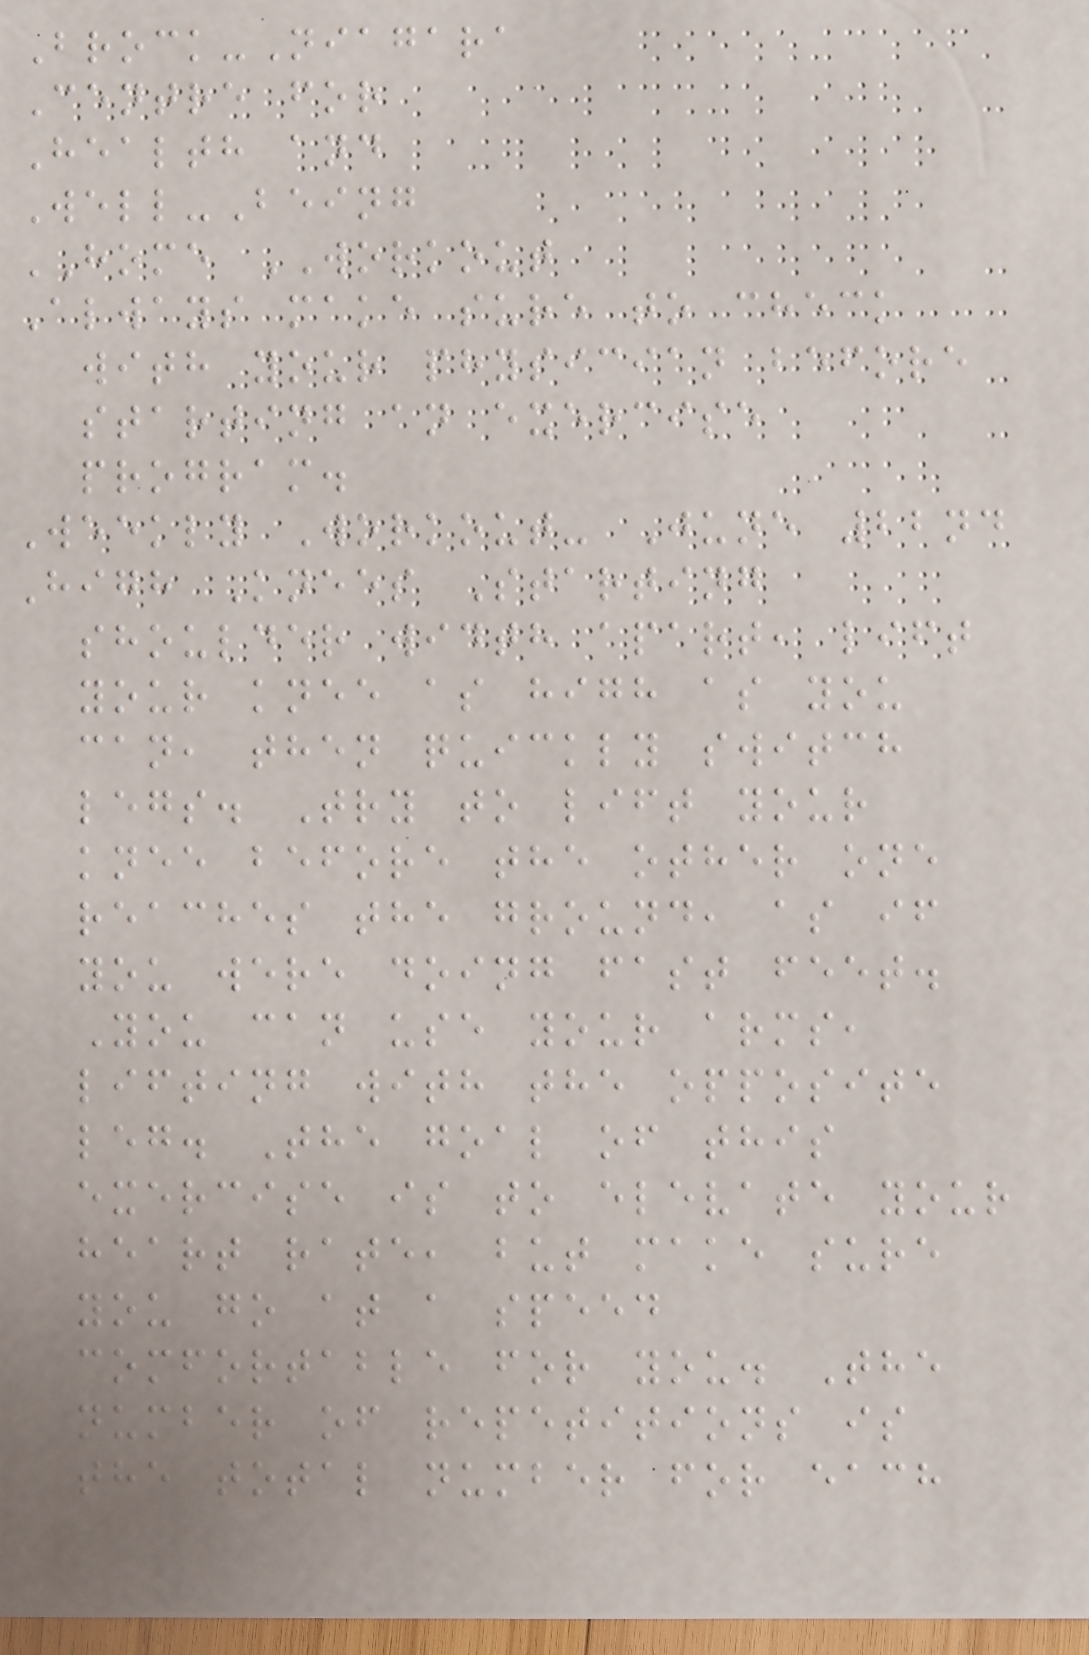Brock-Niagara
Centre for
Health and
Well-Being
HOME WORKOUT
Always make sure to check
with your physician before
starting an exercise
program.
Weekly Workout- June 22nd
High Knees Starting
shoulder width apart, lift
your knee as high as you
can, then quickly switch
legs. Try to lift your
knee before the other one
reaches the ground, as if
you were doing fast feet.
You can use your arms,
lifting with the opposite
leg. The goal of this
exercise is to elevate your
heart rate, but make sure
you go at a speed
comfortable for you. The
number of repetitions is
the total number for each
